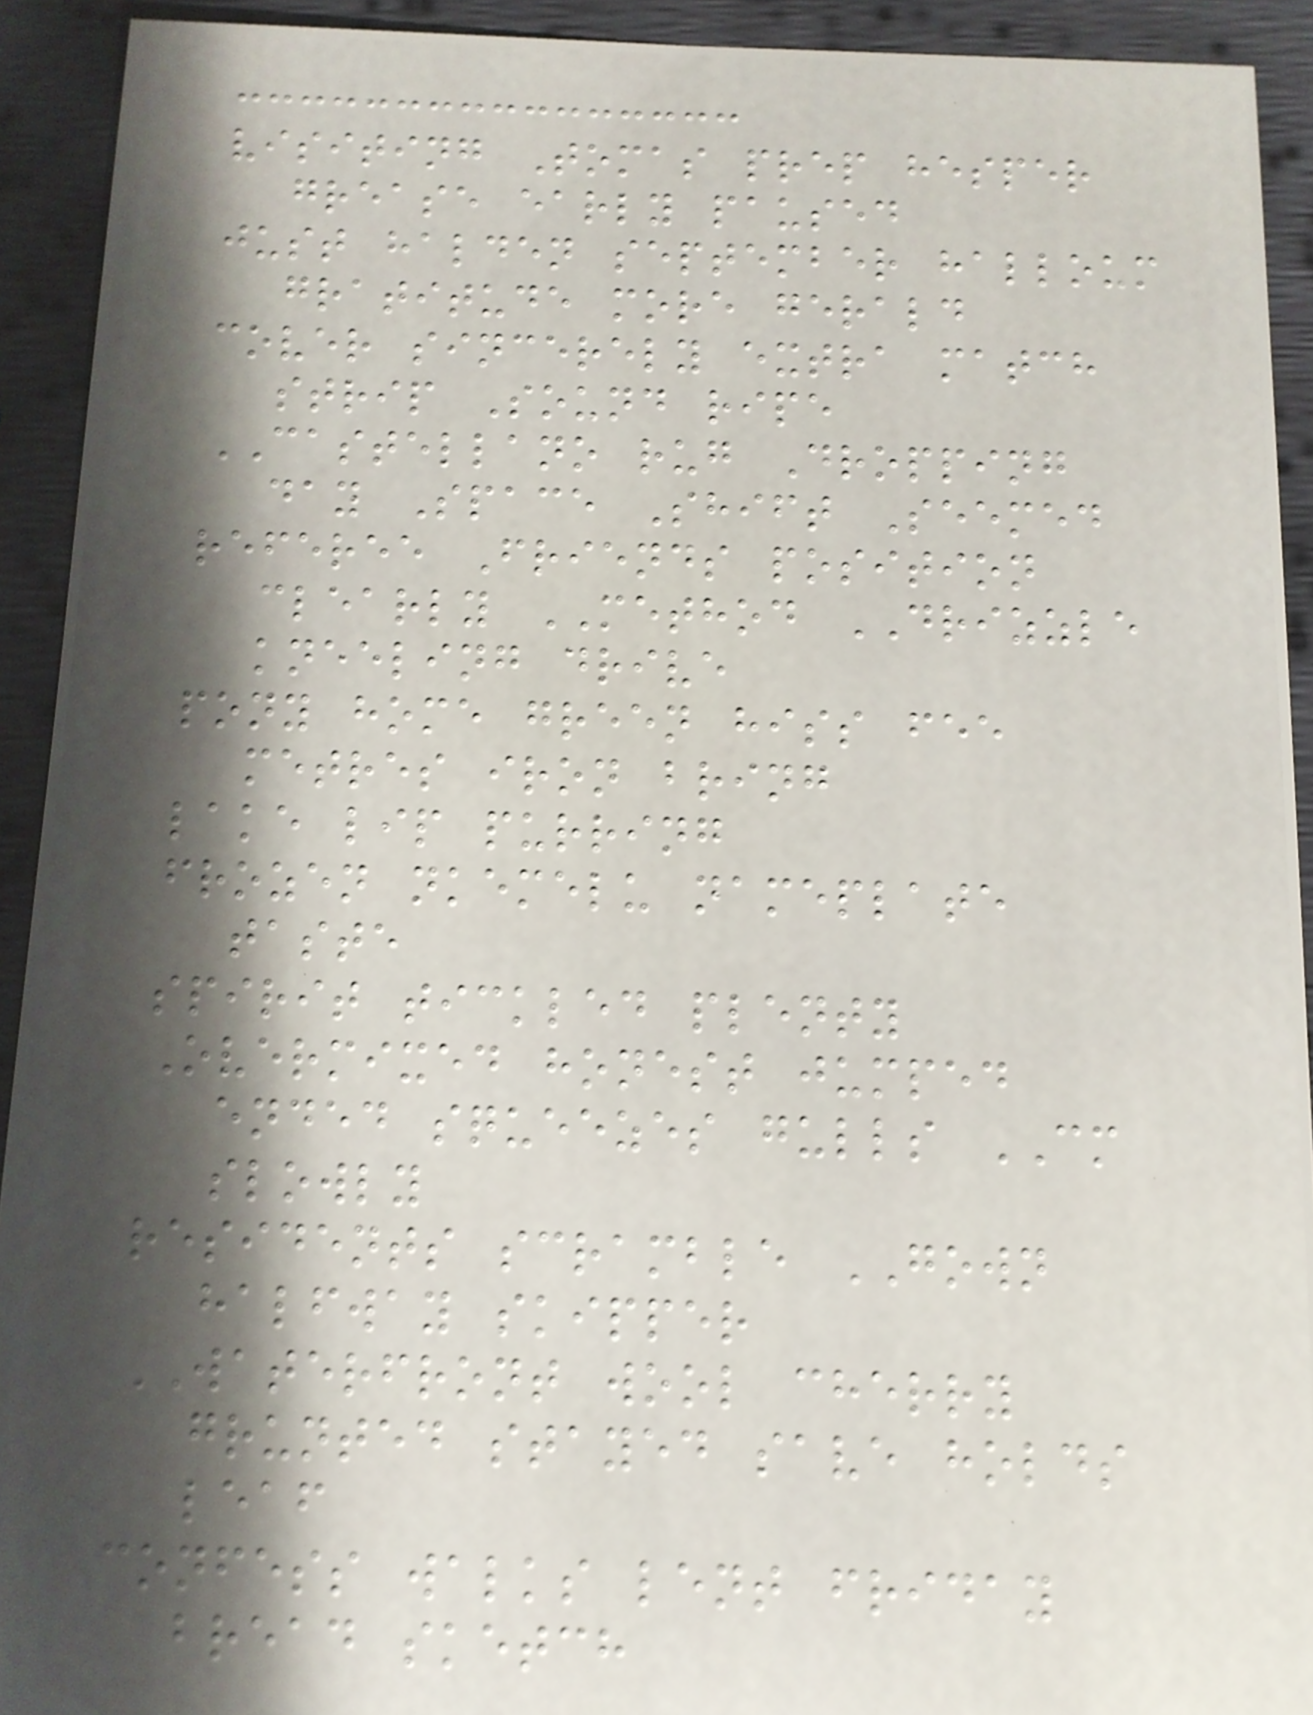visiting Tomas prep hesper
grease early paused
just halden september halloum
gratitude more gerald
cover sincerely extra match
strip Sound ripe
CASTELLANO rug Dropping
day Space Shift Seemed
referee Friends position
clearly METHOD DRIZZLE
kneeling drive
pony home green hiss fee
metres iron bring
lake lip purring
frozen nkemelu nameplate
taste
spirit tickled plenty
Overmixed honest jumped
ended squeezes gulls CM
slowly
residents scramble GOWN
halfway skipper
WATERFRONT wool cherry
grunted stayed save holds
leaf
confess walks lent friday
bread sketch
